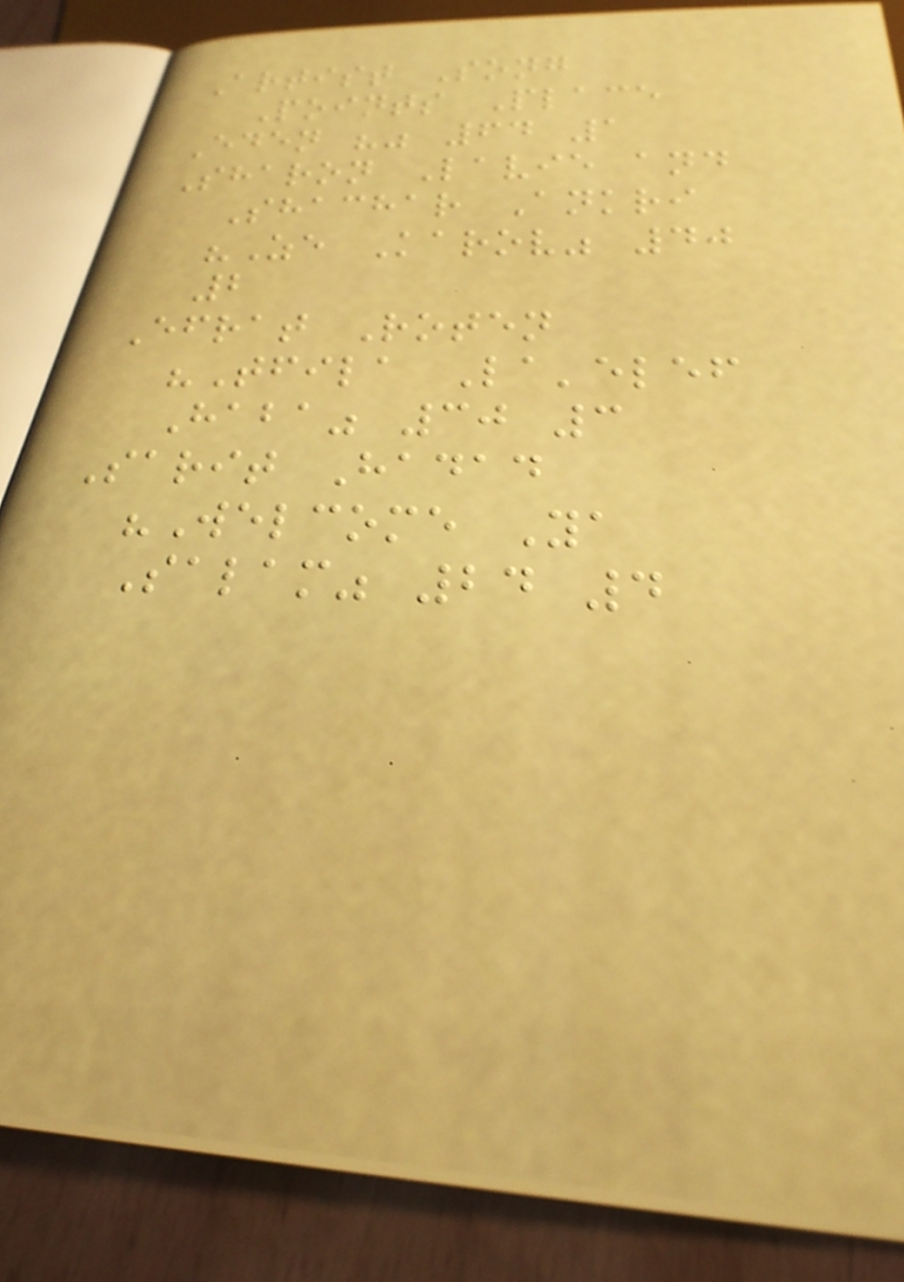Artist Song
Points Place
Eden "" 64 1
Sharon Lavie and
Shachar Ankri
"Ze Karov" 40
2
Efrat Roten
"Tfila La'elef
Haba" 30 3
Sarit Hadad
"Welcome Ya
Salam" 24 4
